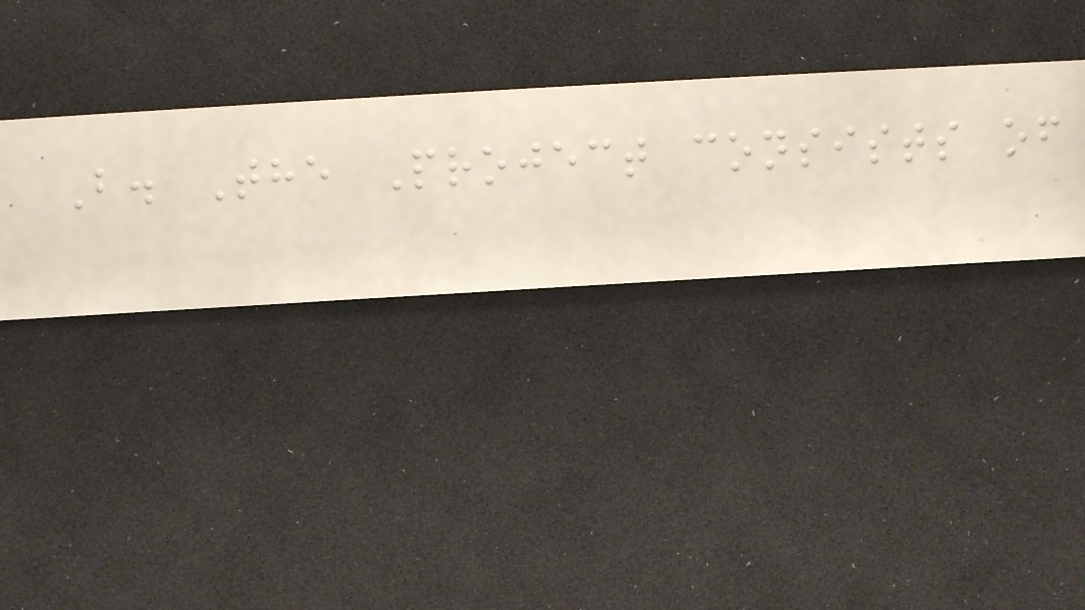B. The Project consists of
